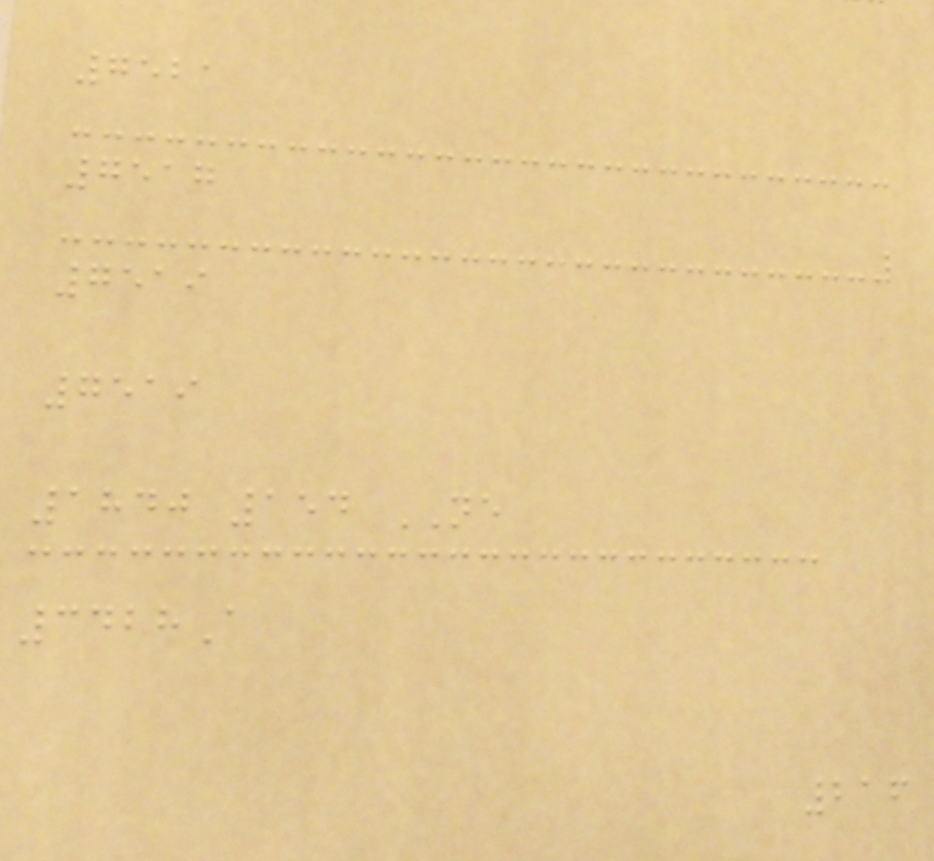7521
7517
7519
7519
1840 154 NE
3428A
216
